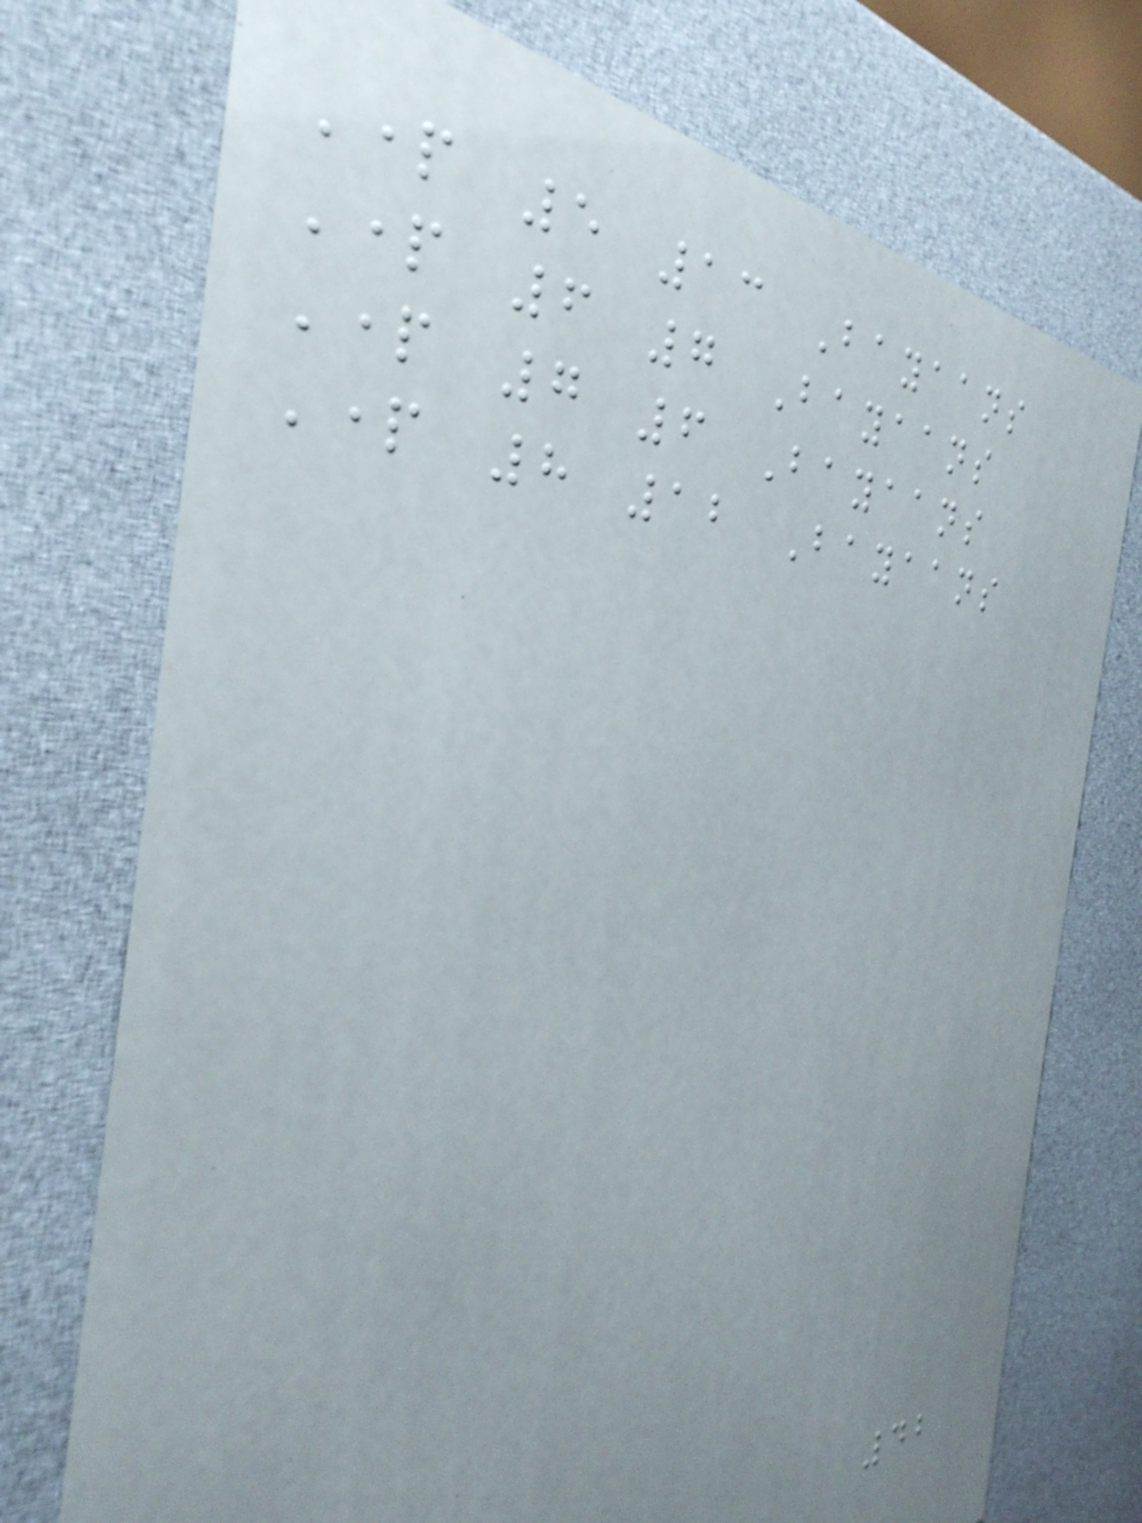Part 5 13 Bayaans
Part 6 7 Bayaans
Part 7 6 Bayaans
Part 8 12 Bayaans
42
